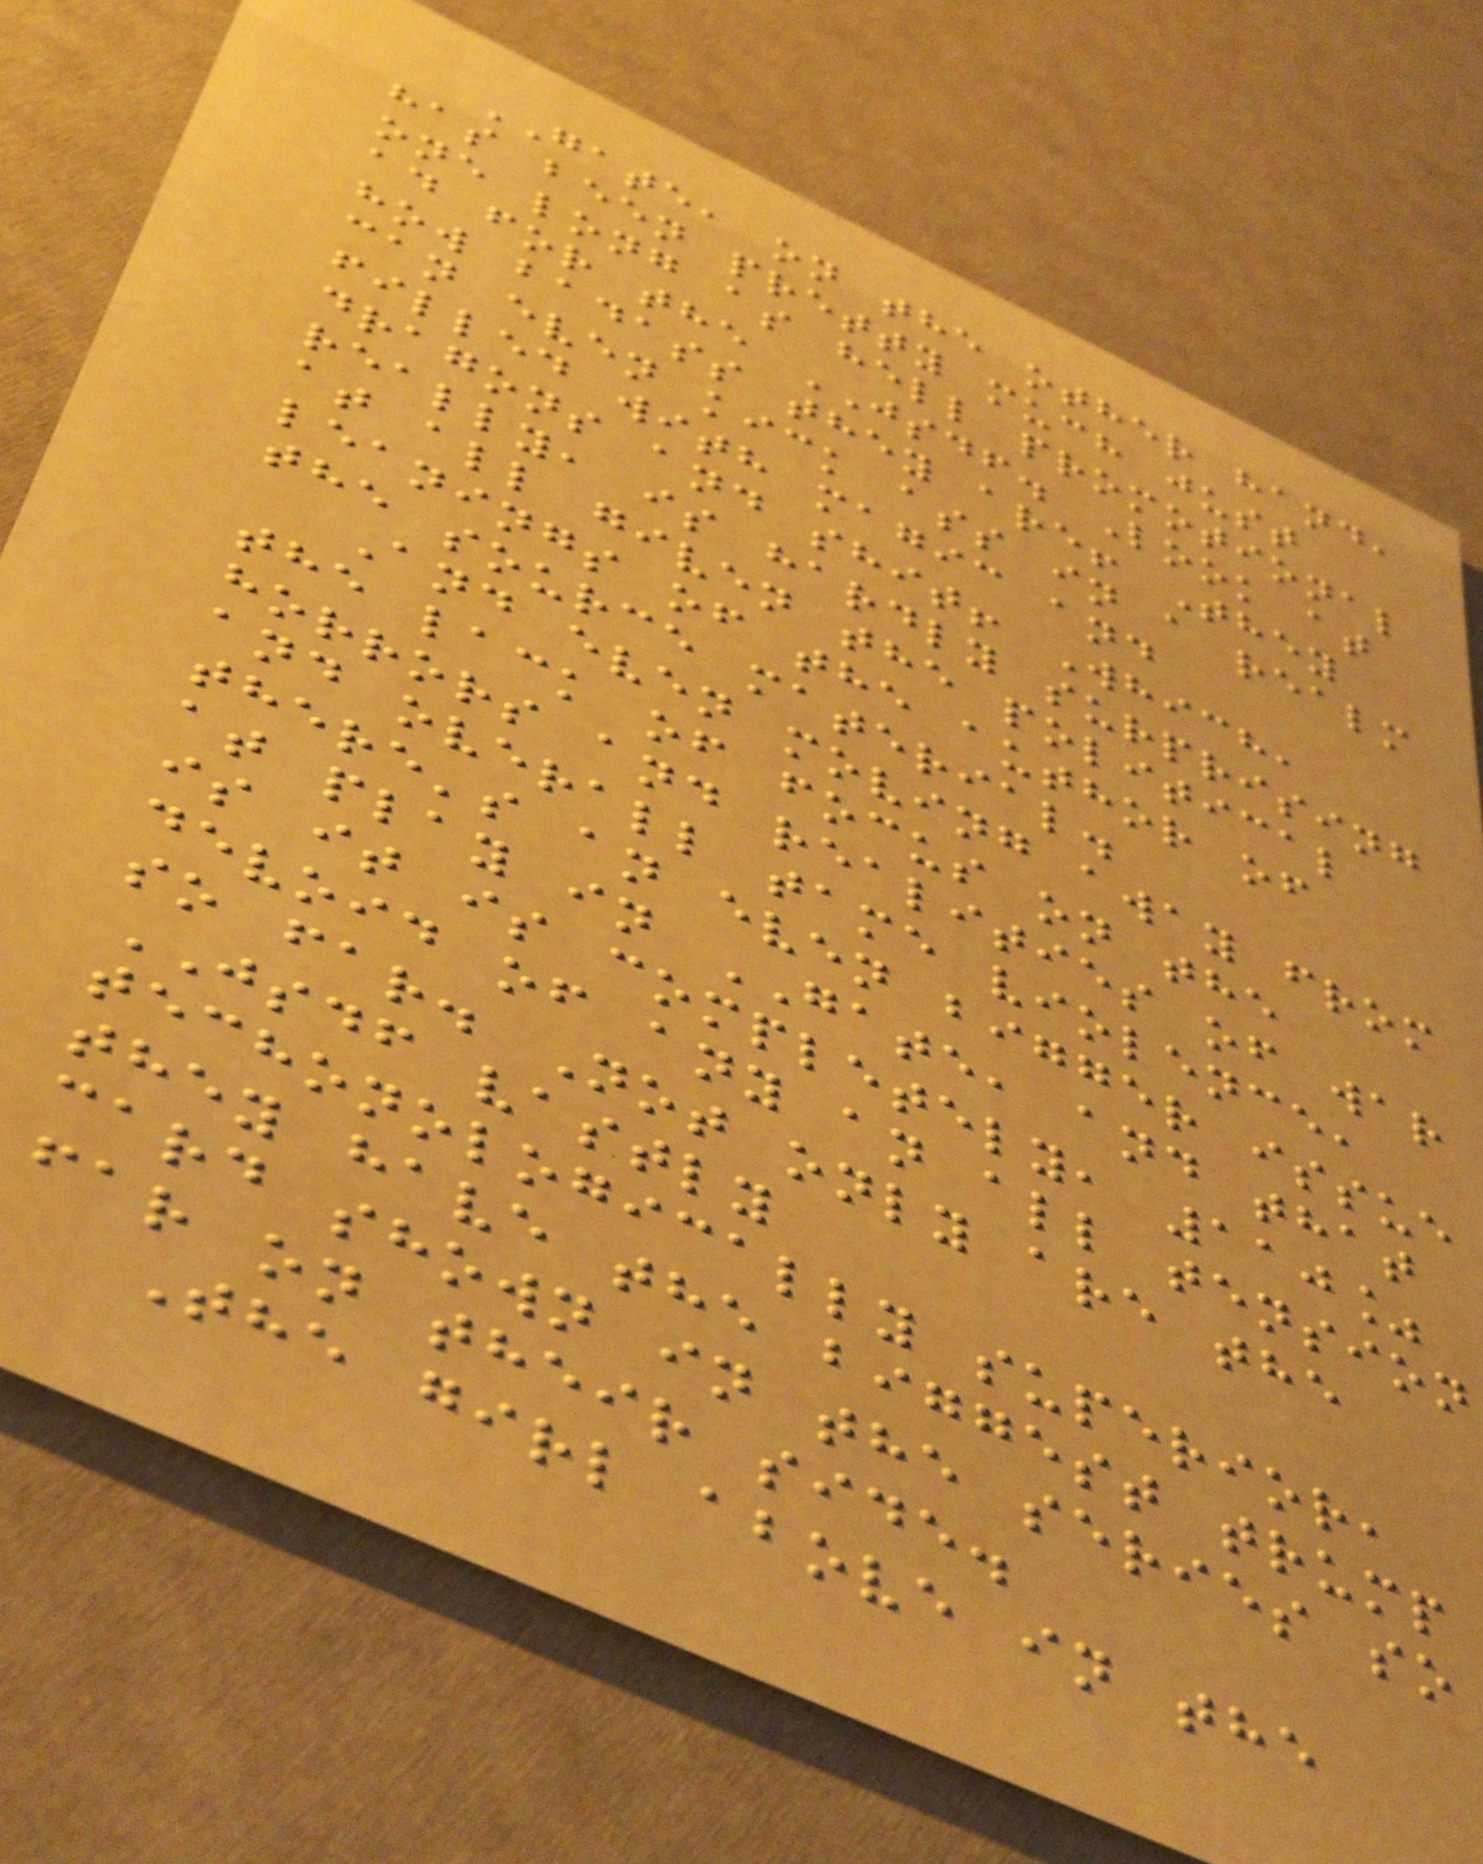GATE, on the other hand,
has been pretty much just
one long as hell promotional
ad for the JSDF. Look at
how badass they are! They
can even kick ass in a realm
filled with magic and
dragons and shit! Which,
really, is hardly surprising
at all given the political
leanings of the author of
the source material.
And even moving away from
the lack of focus on the
horrors and realities of war
and overall tame violence,
there's an even bigger issue
at play in GATE, and that
is it is completely, 110%
devoid of any an all tension
so far. Not only are the
JSDF vastly
techonologically superior,
they have the biggest trump
card shown in the series so
far on their side.
The girl above in the
